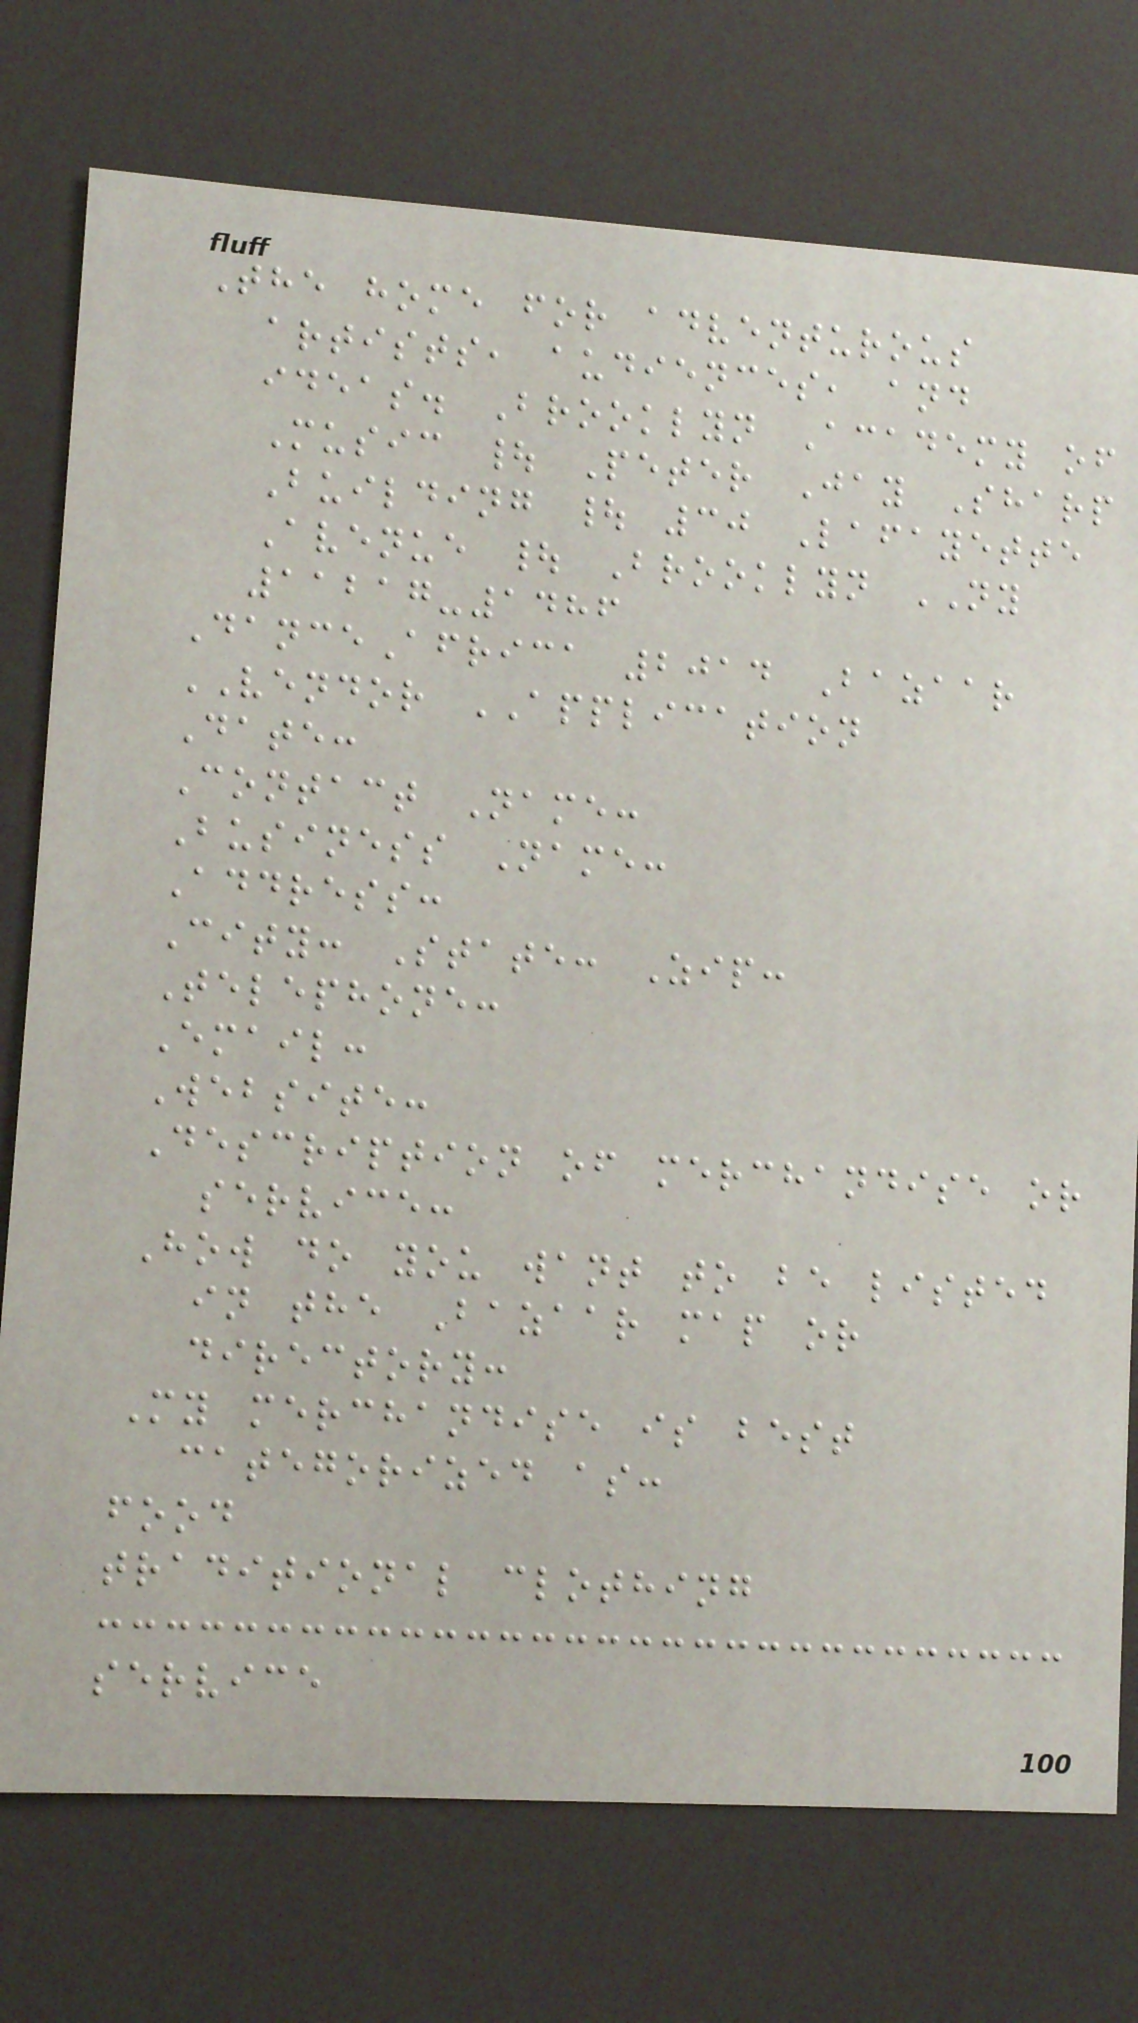The home for adventurous
artists, audiences, and
ideas. Brooklyn Academy of
Music | Peter Jay Sharp
Building | 30 Lafayette
Avenue | Brooklyn NY
11217-1486
DanceAfrica 2014 Bazaar
VENDOR APPLICATION
Date:
Contact Name:
Business Name:
Address:
City: State: Zip:
Telephone:
Email:
Website:
Description of merchandise or
service:
How do you want to be listed
in the Bazaar map or
directory:
My merchandise is best
categorized as:
food
traditional clothing
service
